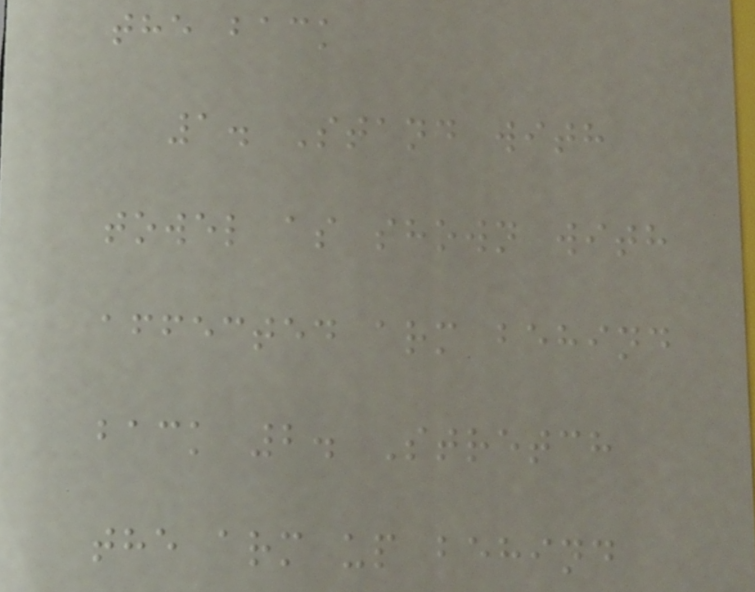the back
1. Stand with
towel as shown with
affected arm behind
back 2. Stretch
the arm up behind
